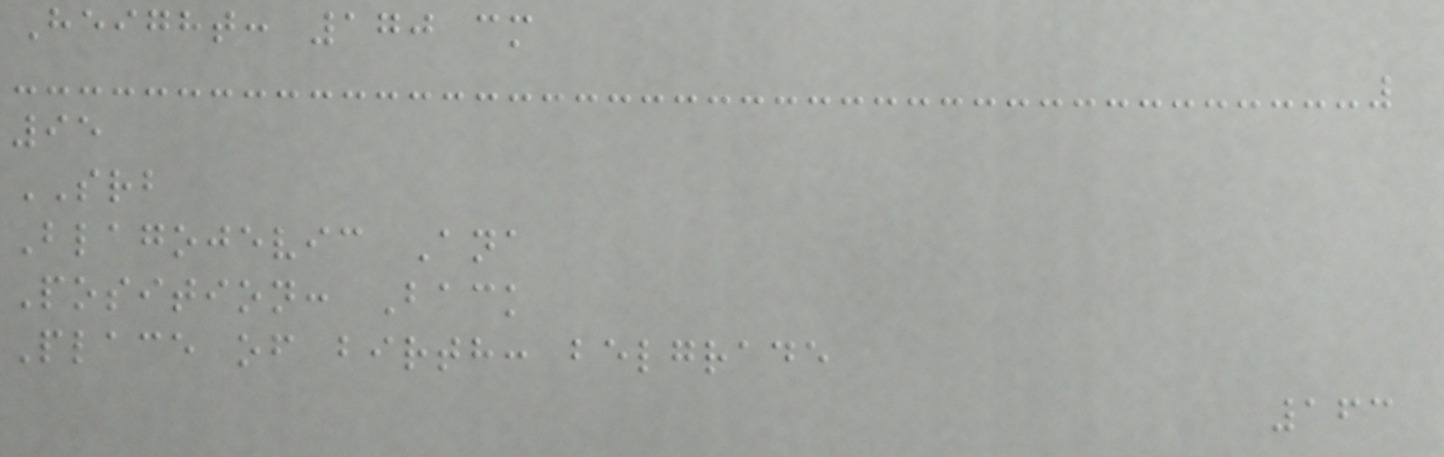Height: 170 cm
95
SRB
Blagojevic Ana
Position: Back
Place of birth: belgrade
163
